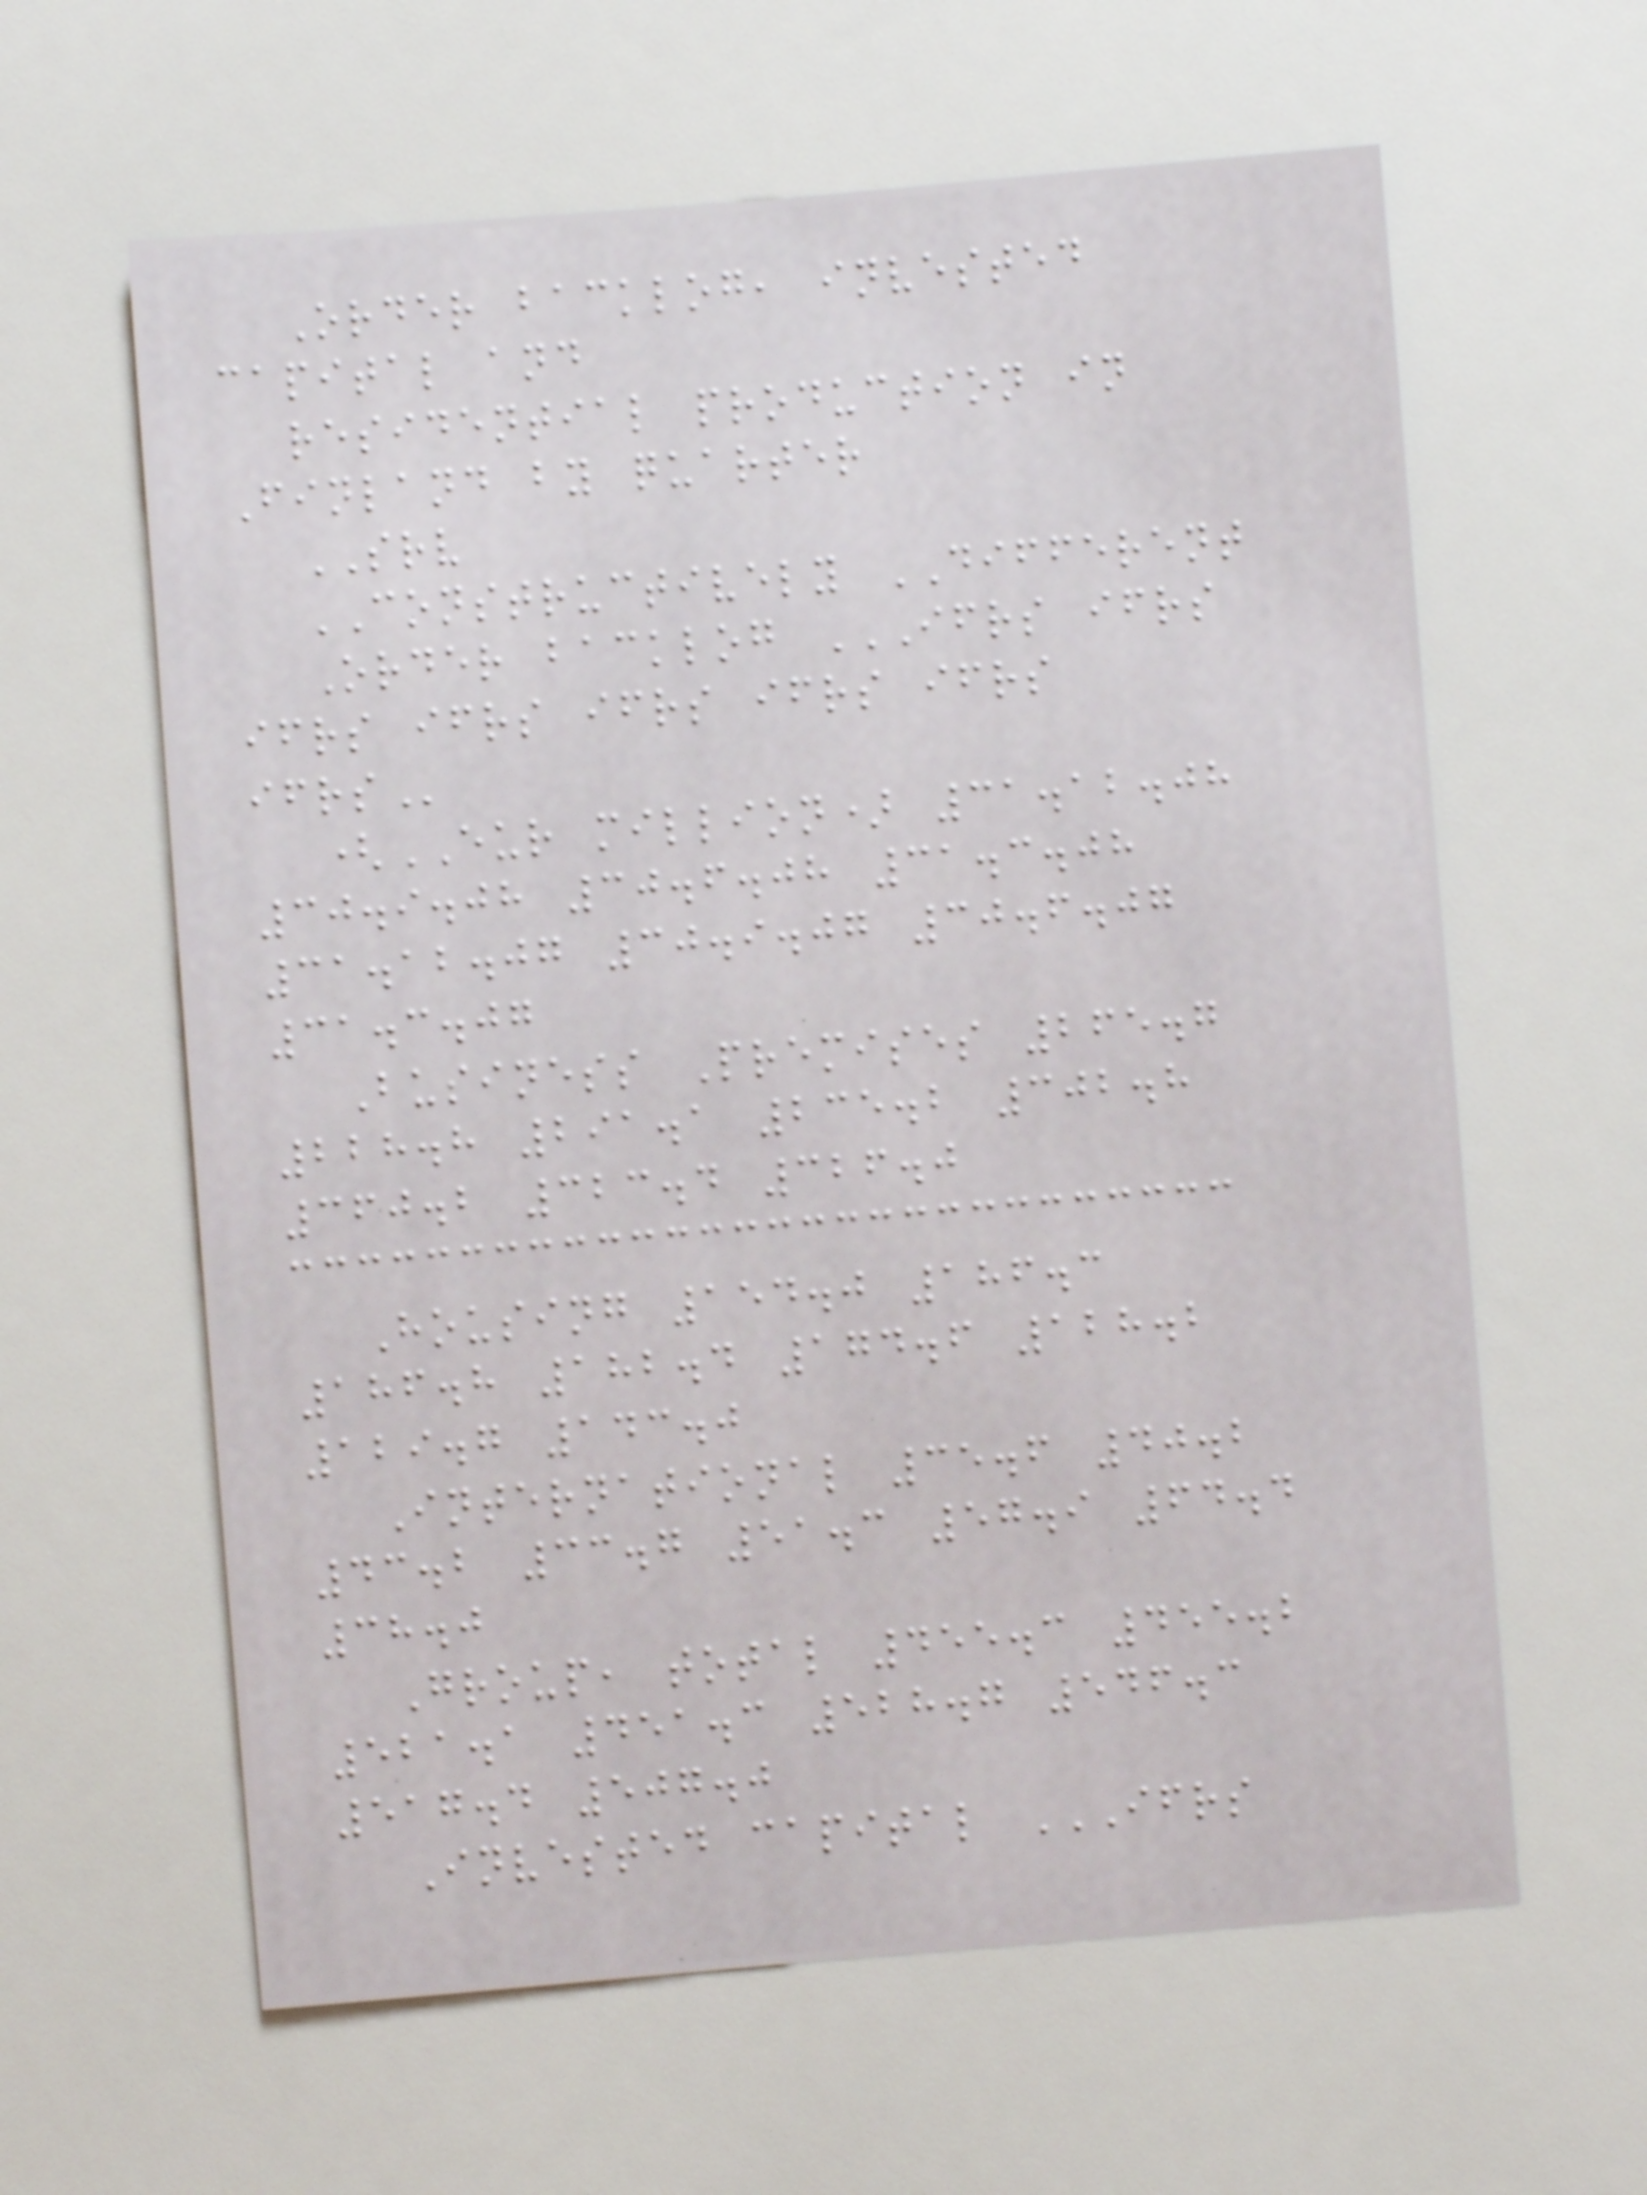Order backlog, invested
capital and
residential production in
Finland by quarter
SRV
CONSTRUCTIVELY DIFFERENT
Order backlog IFRS IFRS
IFRS IFRS IFRS IFRS IFRS
IFRS
(EUR million) 31.12.08
30.9.08 30.6.08 31.3.08
31.12.07 30.9.07 30.6.07
31.3.07
Business Premises 265.7
228.8 291.1 235.2 302.8
360.2 323.4 326.0
Housing 154.0 186.3
186.8 182.4 174.6 128.2
129.7 143.0
International 35.6 40.2
43.2 33.7 51.3 57.9 64.4
38.0
Group, total 455.3 455.2
521.1 451.3 528.7 546.3
517.4 507.0
Invested capital IFRS
